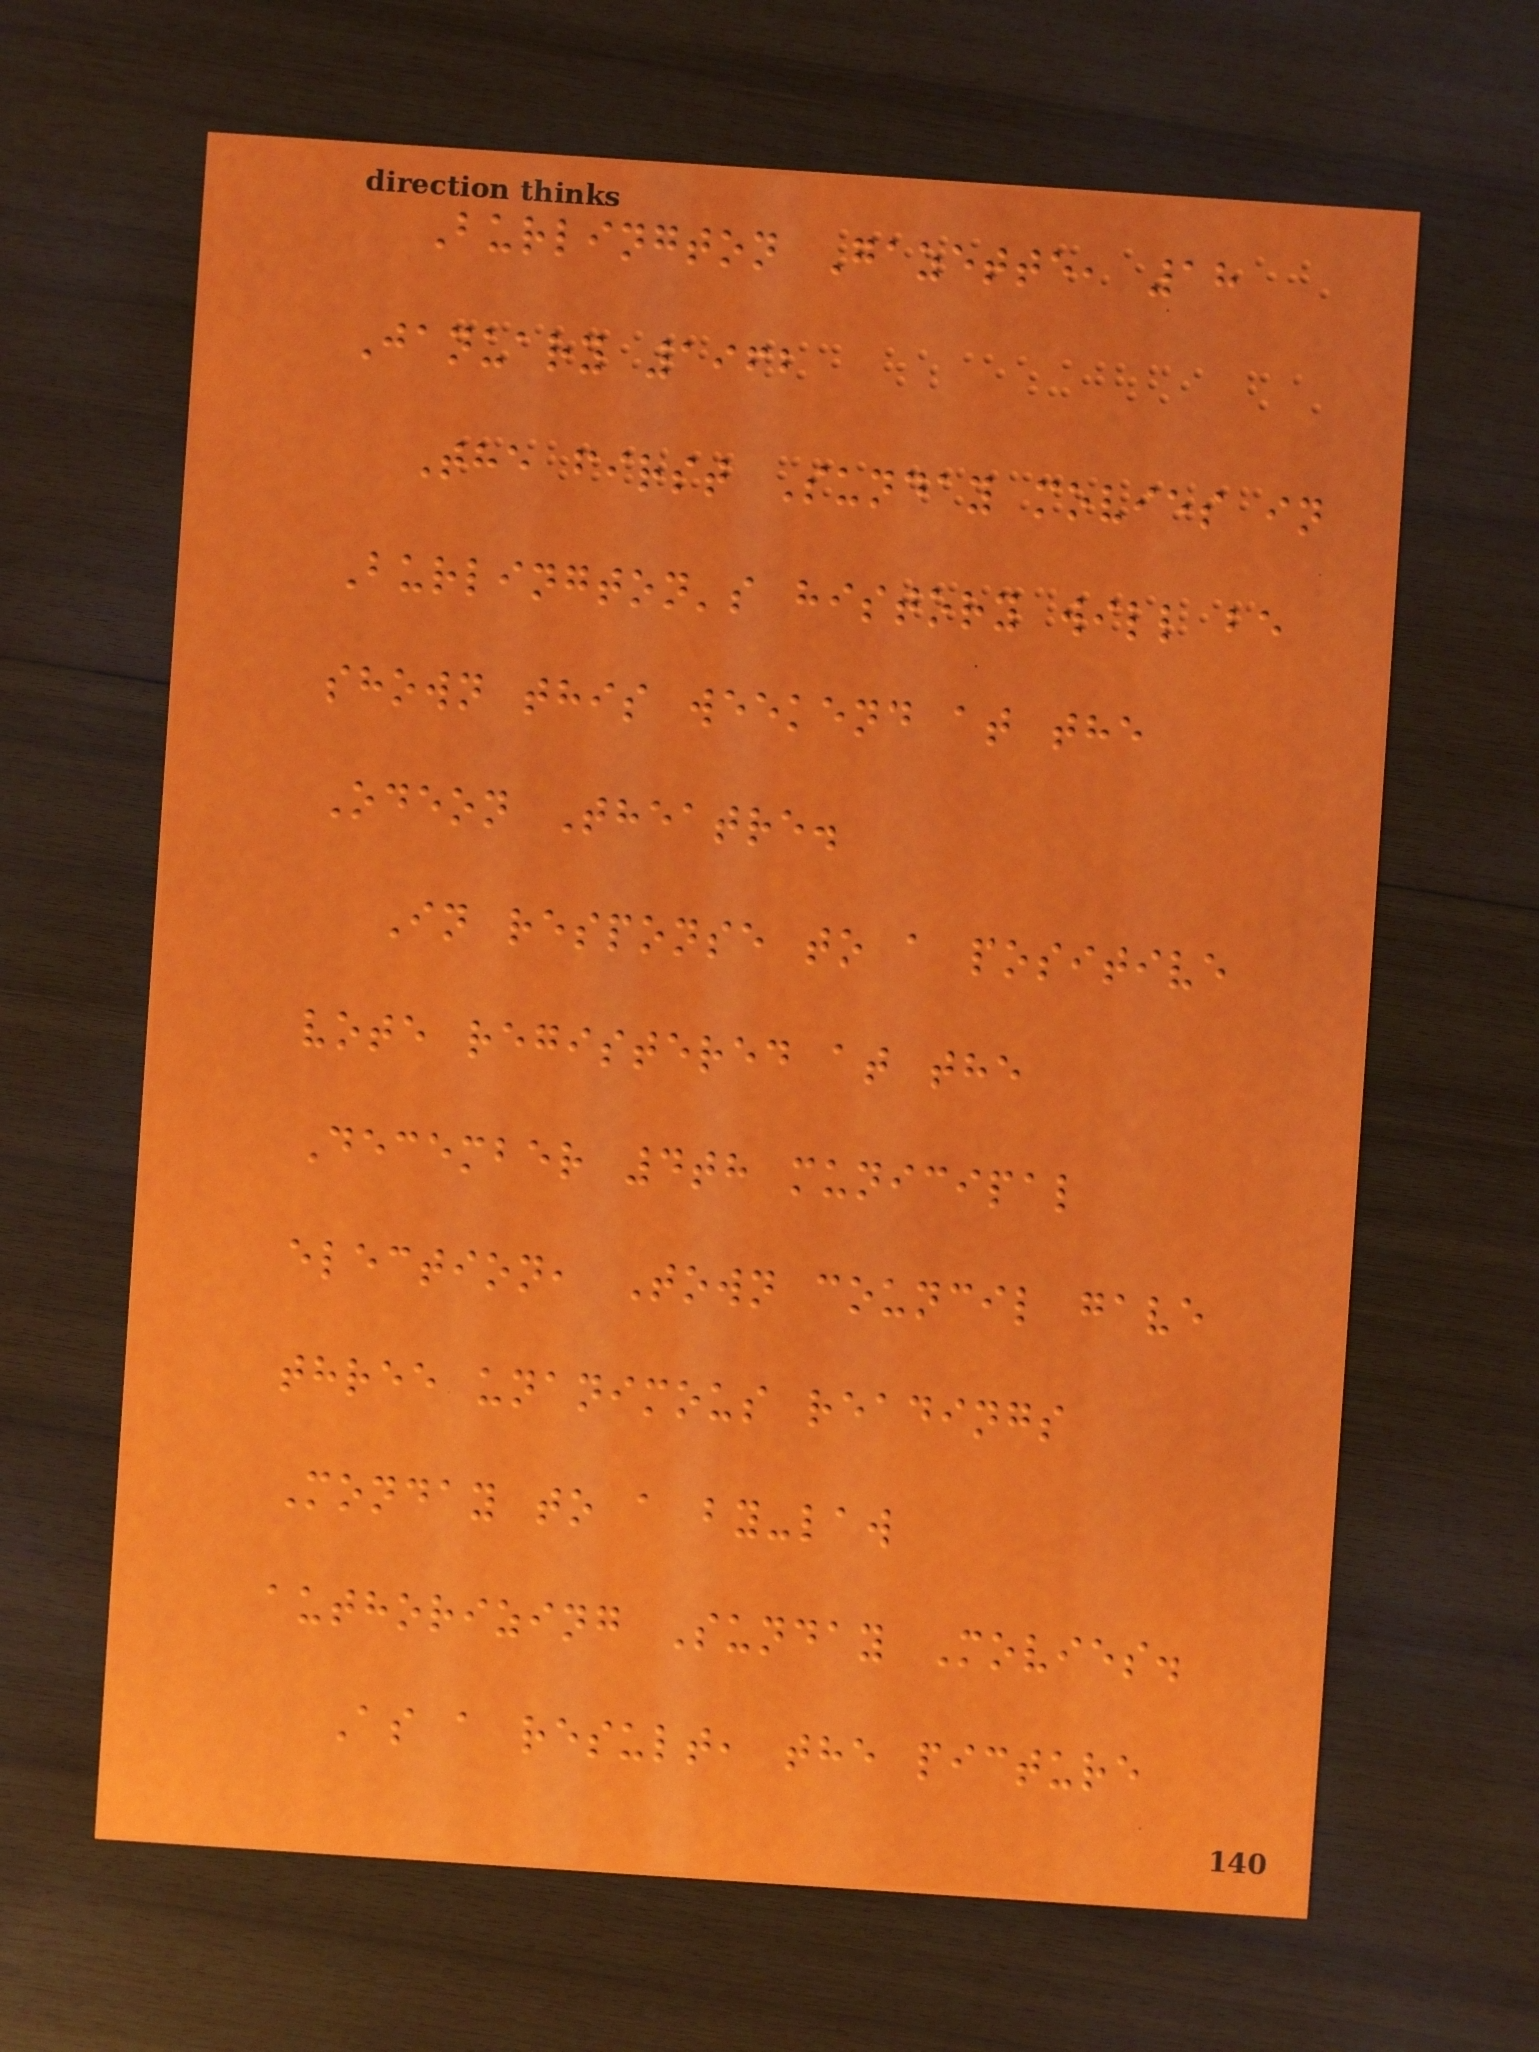Burlington Gazette, 18
January 1962
The first Sunday movies in
Burlington's history will be
shown this weekend at the
Odeon Theatre.
In response to a positive
vote registered at the
December 4th municipal
election, Town council gave
three unanimous readings
Monday to a by-law
authorizing Sunday Movies.
As a result, the picture
